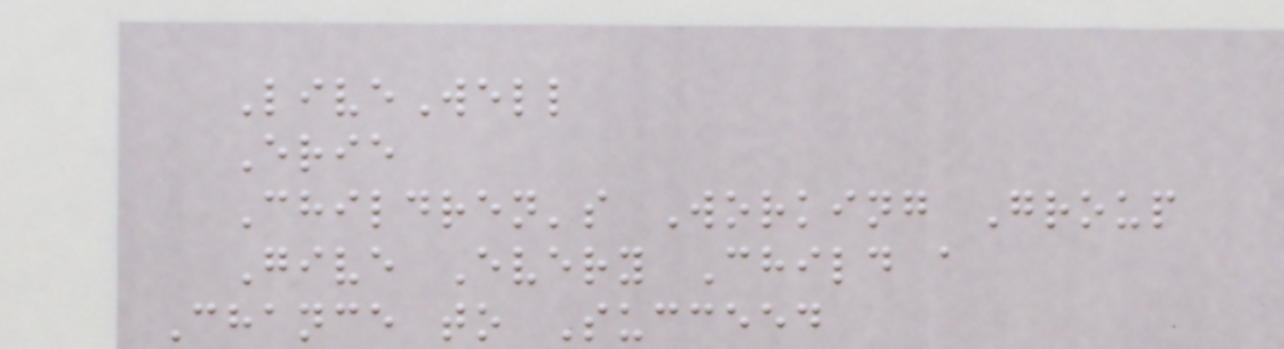LiveWell
Erie
Children's Working Group
Give Every Child a
Chance to Succeed
